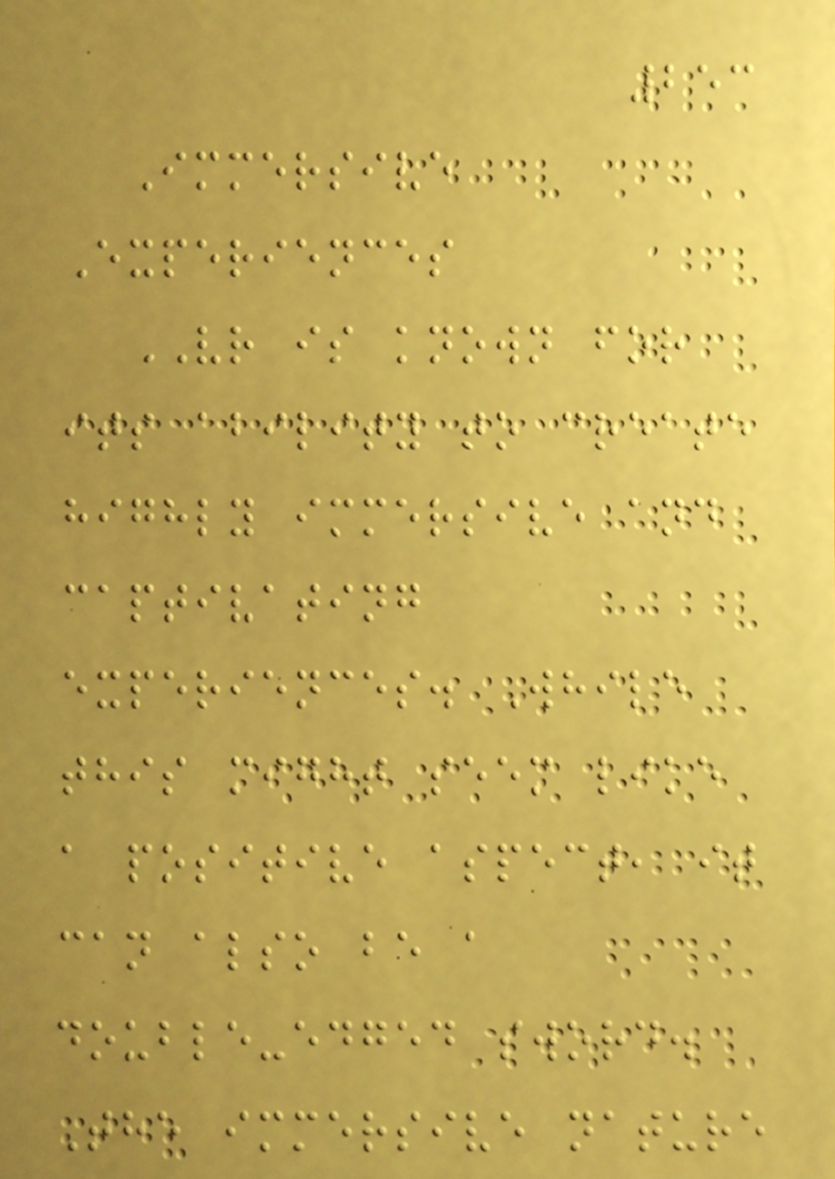253
Immersive
Experiences
VR is known for
its ability to create
highly immersive and
captivating
experiences. While
this might seem like
a positive aspect, it
can also be a
double-edged sword.
The immersive nature
